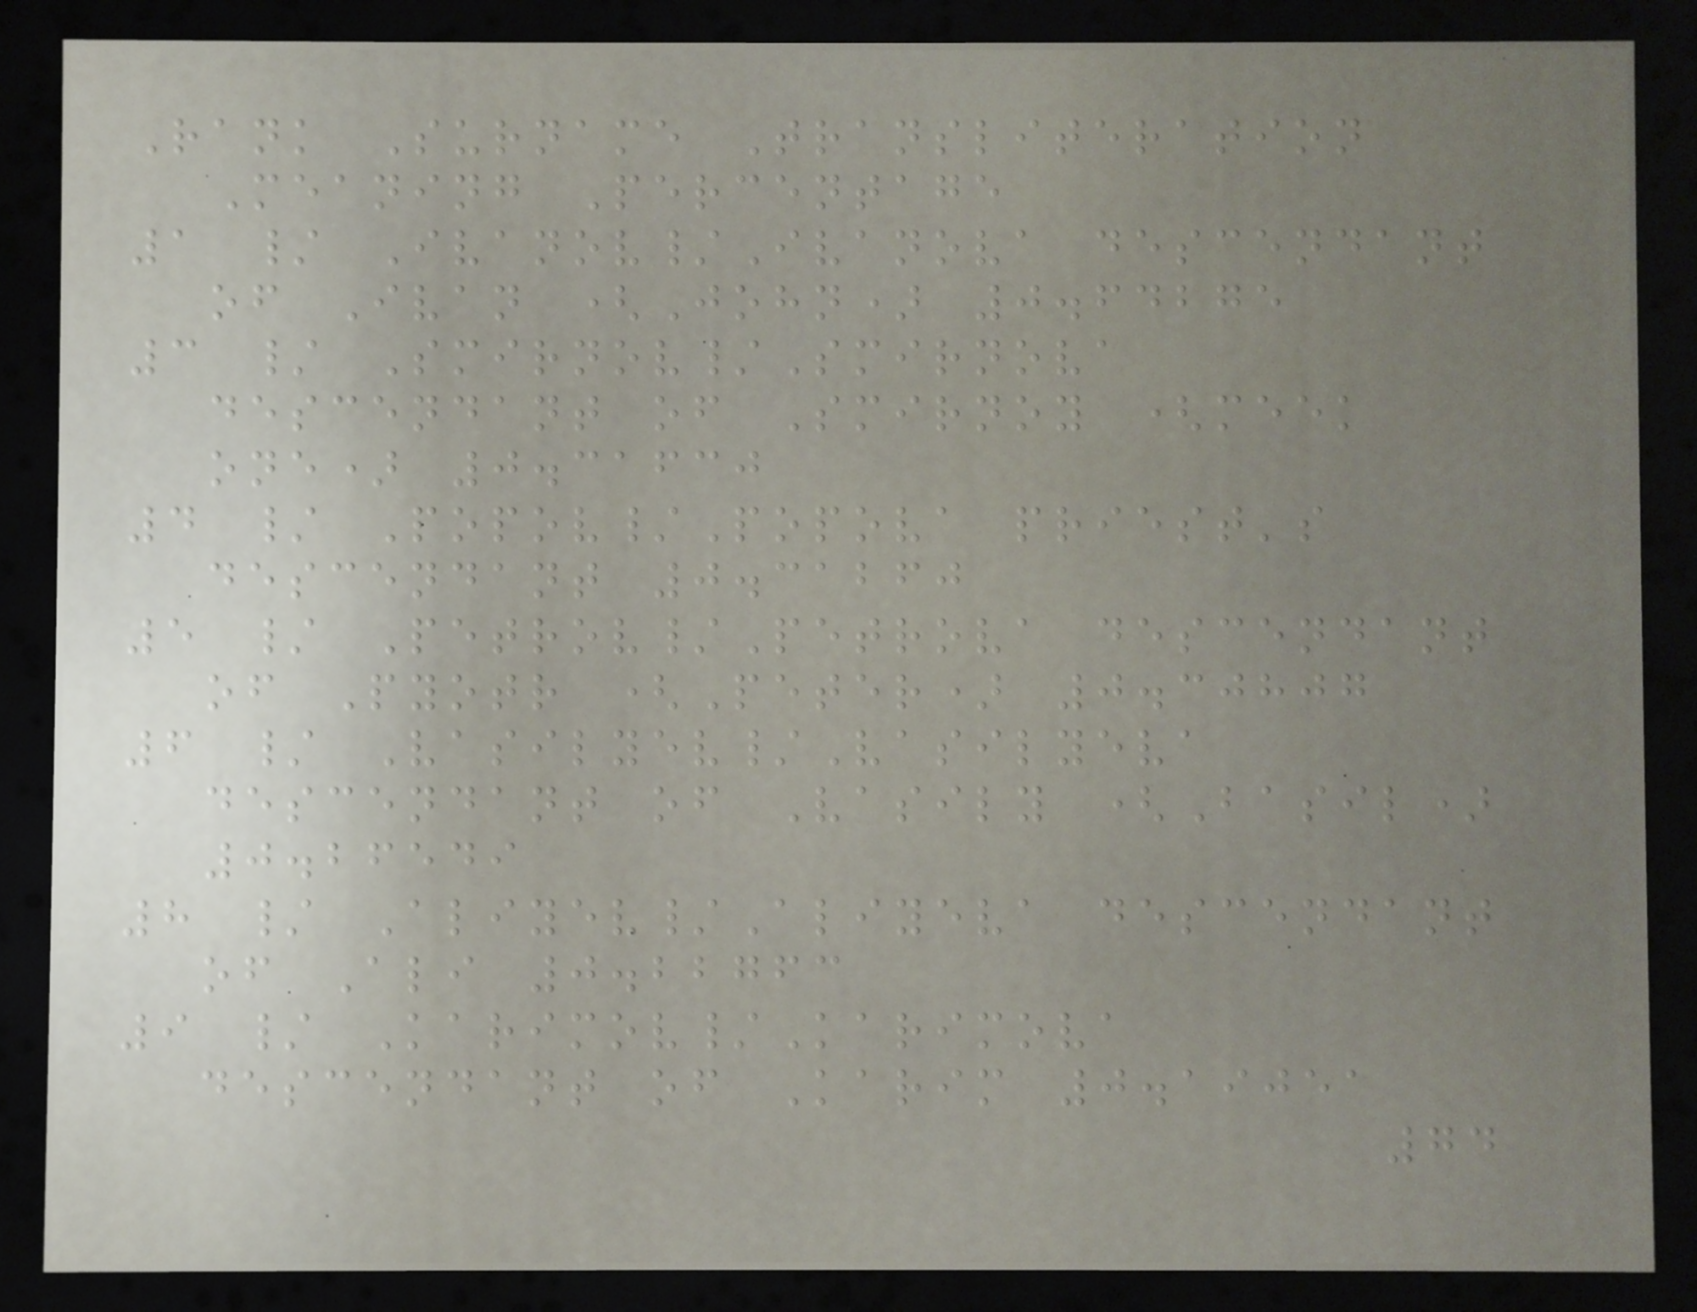Rank Surname Transliteration
Meaning Percentage
1 / Ivanov/Ivanova descendant
of Ivan (John) 0.64275
3 / Smirnov/Smirnova
descendant of Smirnoy (meek
one) 0.31630
4 / Popov/Popova priest's
descendant 0.31260
5 / Petrov/Petrova descendant
of Pyotr (Peter) 0.30807
6 / Vasilyev/Vasilyeva
descendant of Vasily (Basil)
0.26549
8 / Aliyev/Aliyeva descendant
of Ali 0.22763
9 / Karimov/Karimova
descendant of Karim 0.19051
74
